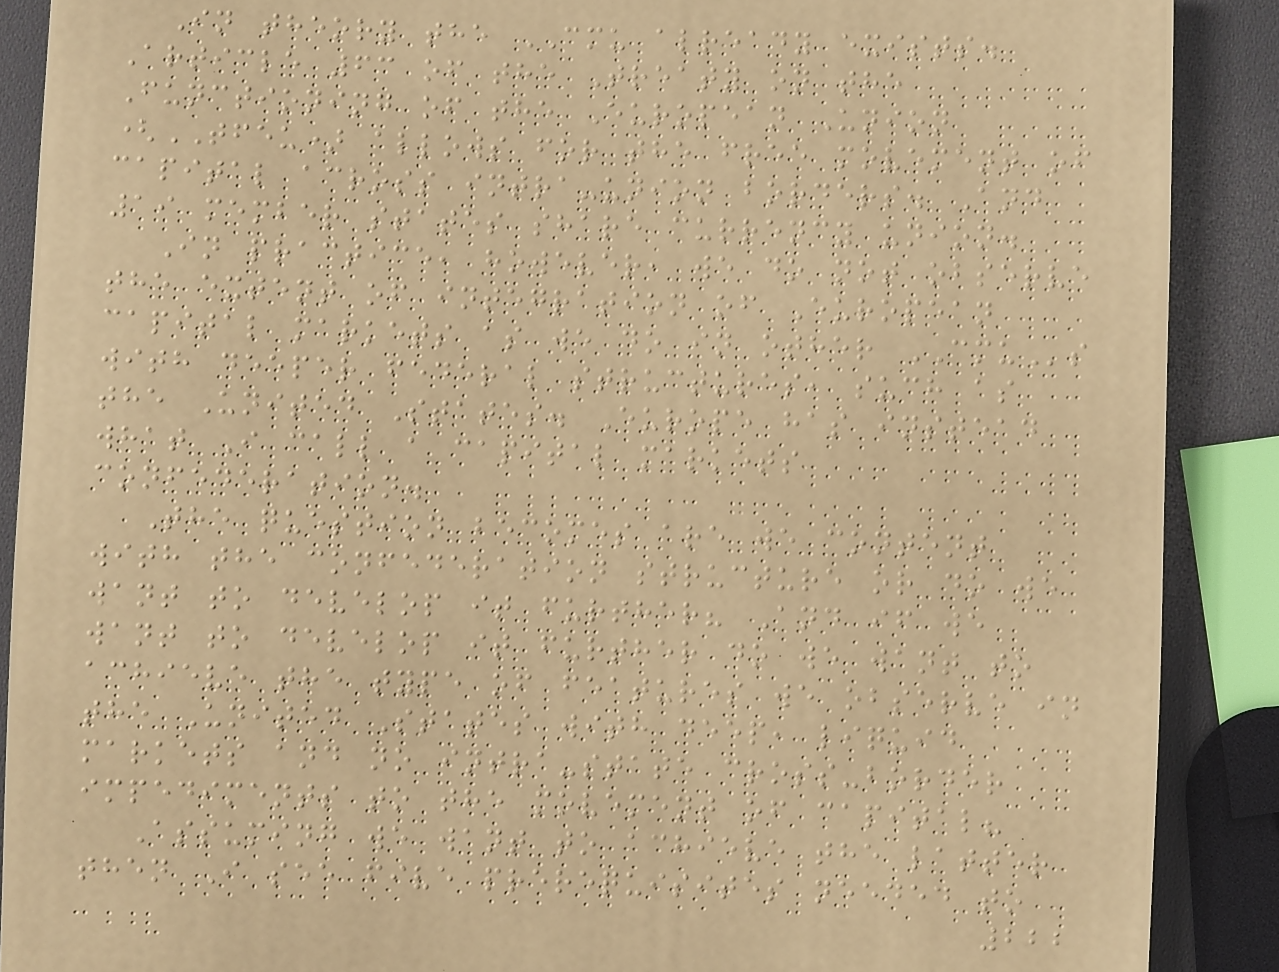In theory the CMU already exists.
Article 63 of the Treaty on the
Functioning of the European Union
(TFEU) allows for the free movement of
capital across intra-union borders. And
19 member states share currency union.
In practice, however, we do not observe
the extent of integration of European
capital markets as we do in other CMUs
with deeper federal structures, such as
the United States. Europe has instead
what I call a capital markets
confederation.
The question becomes are we content
with the confederation structure or do we
want to develop it further? And if we
want to develop it further do we want to
achieve the type of features we observe in
the United States with deep, liquid
markets and no intra-state cross-border
impediments to the movement of capital?
Assuming we want to achieve the latter
then I see five prerequisites needed to
222
